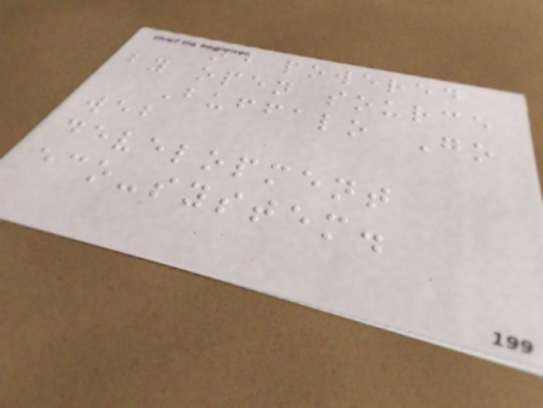and powered
by open source
Buffalo Go
web
development
eco-system.
